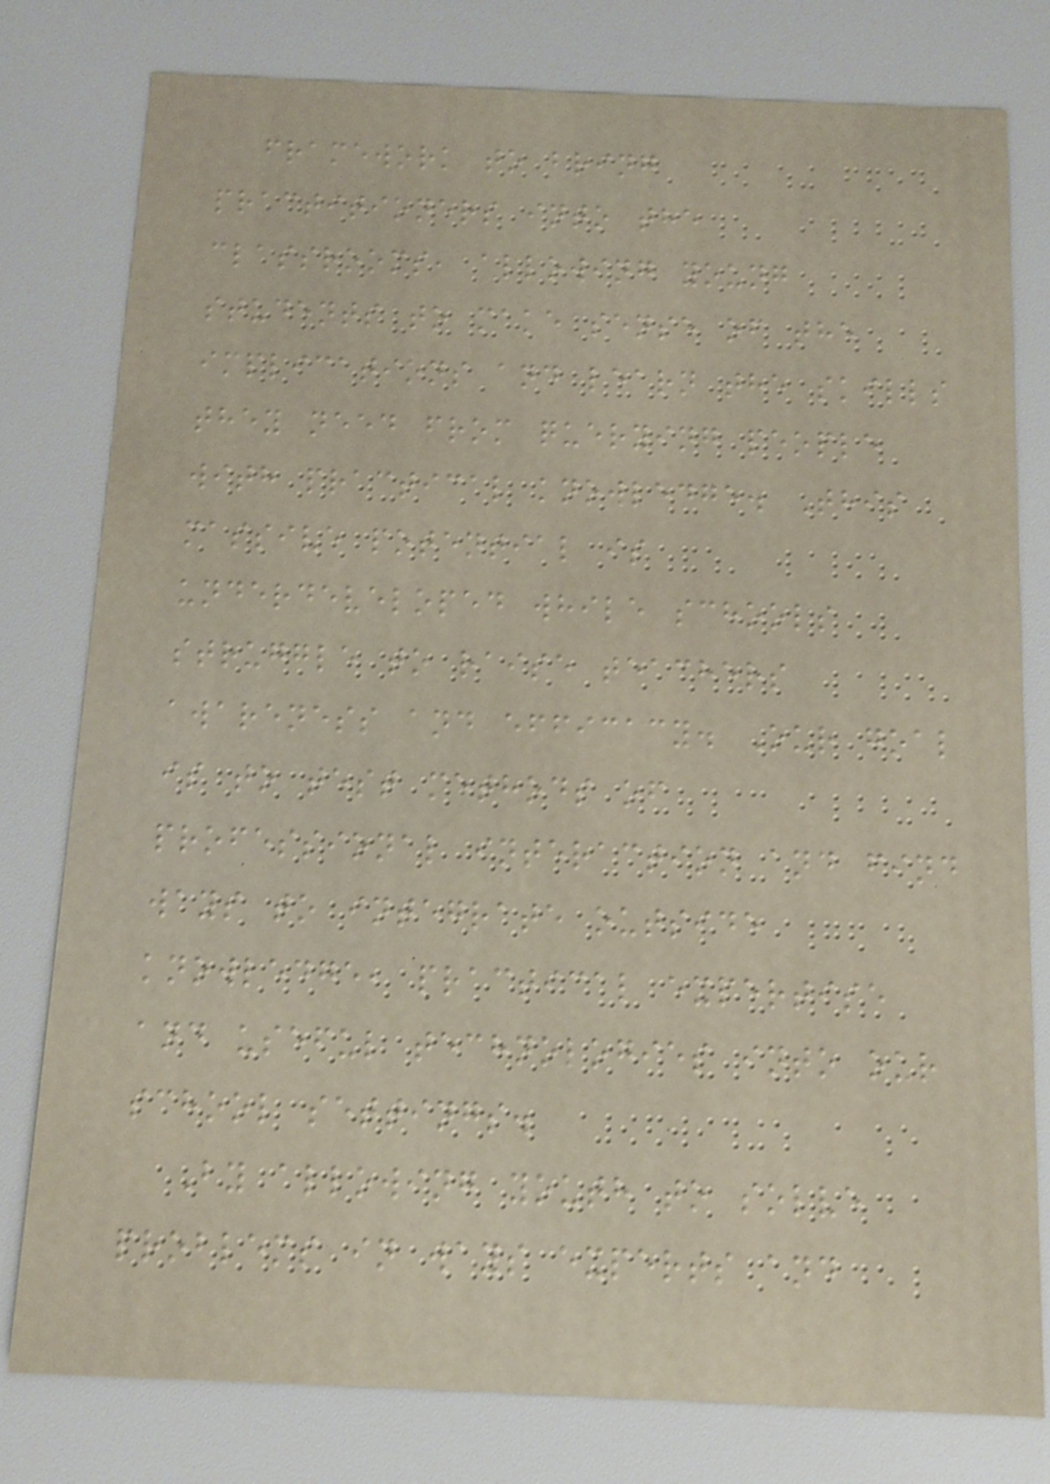framework to bring
practitioners into the
classrooms, allowing young
students to make sense of the
implications and learn the skills
they need from querying people
with practical knowledge. This
massive potential is
underdeveloped while schools
struggle to raise teachers
awareness and efficacy. Our goal
is to test methods of
professional interaction and find
ways to integrate outside
knowledge, practical expertise
and useful technologies into our
school settings.
By allowing youth to solve
problems in ways experts and
